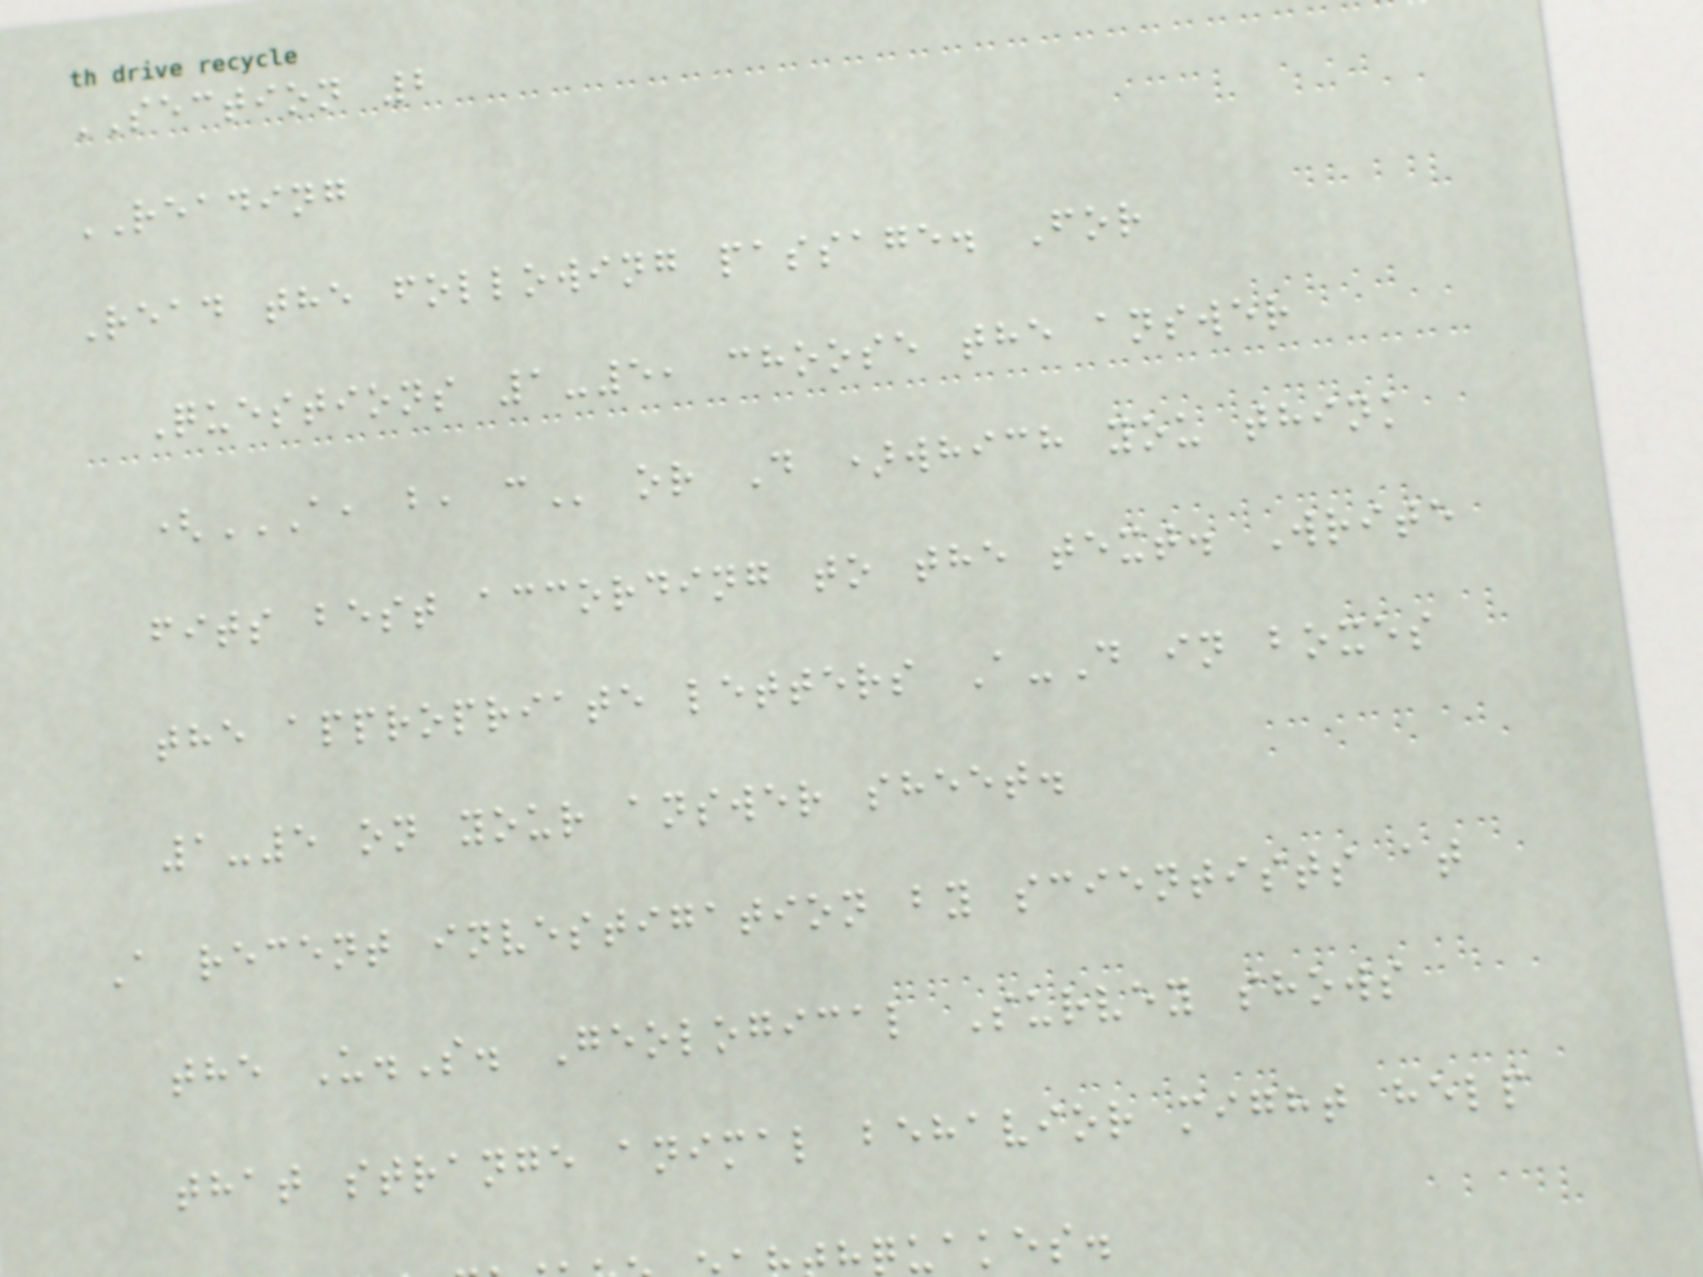SECTION 2
READING
Read the following passage. For
Questions 1-5, choose the answer
(A, B, C or D )which you think
fits best according to the text. Write
the appropriate letters A-D in boxes
1-5 on your answer sheet.
A recent investigation by scientists at
the U.S. Geological Survey shows
that strange animal behavior might help
quakes.
